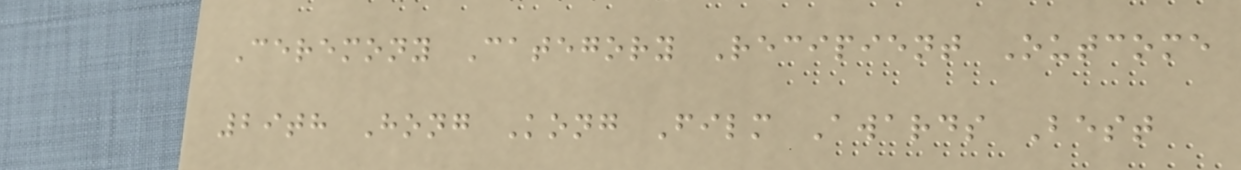Ceremony Category Recipient Outcome
29th Hong Kong Film Awards Best
